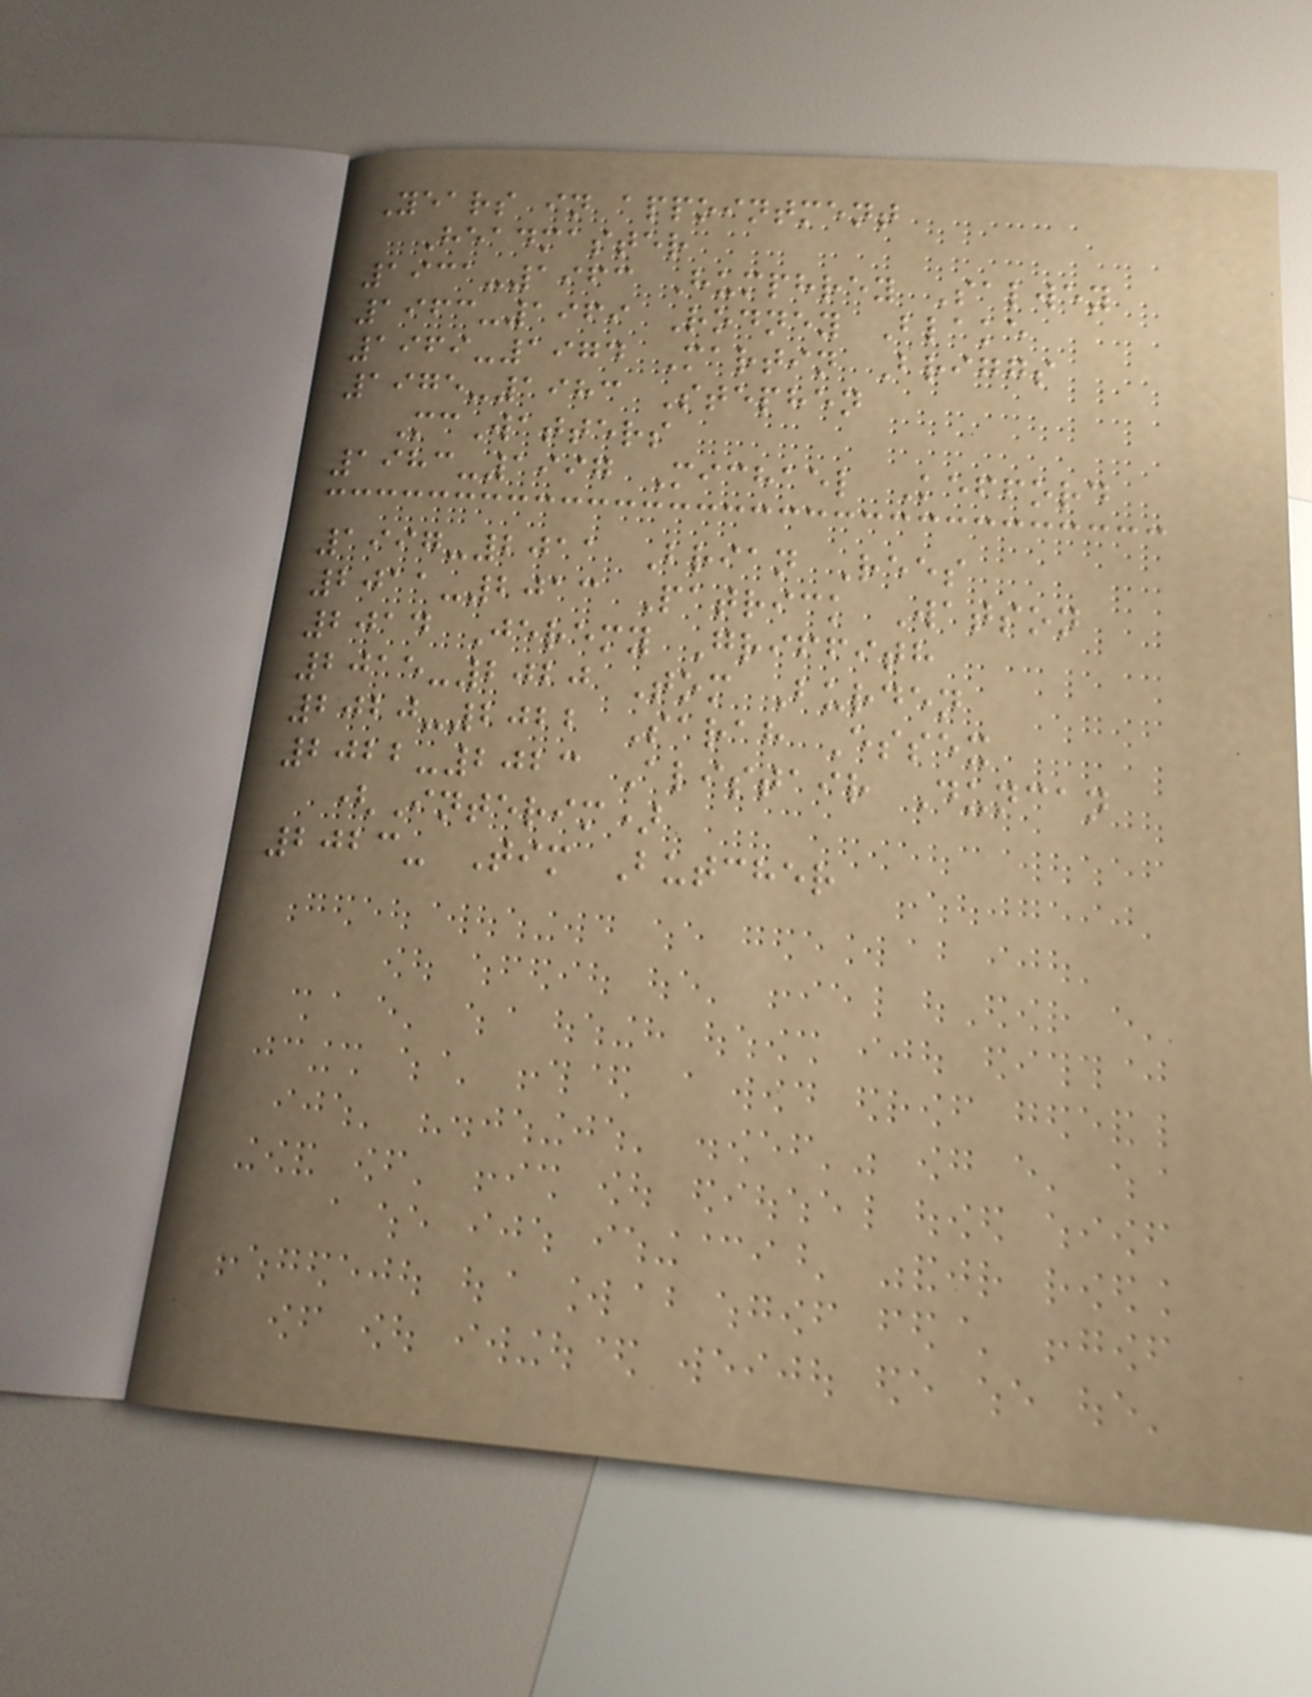Years in appointment
Headmaster
1931-1963 Humphrey Salwey
1963-1969 Rodney Blake
1969-1974 Martin Briggs
1975-1983 Stephen
McWatters
1983-1997 Michael Kefford
1997-2011 Brian Rees
2011-2013 Patrick Watson
2014 Jeremy Griffith
2015-2020 Tom Burden
2020-2022 Sarah Essex
2022-2023 Alistair Duncan
(Interim)
2023- Tim Butcher
